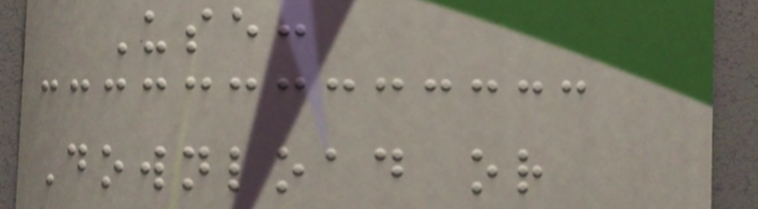Use:
Download or
